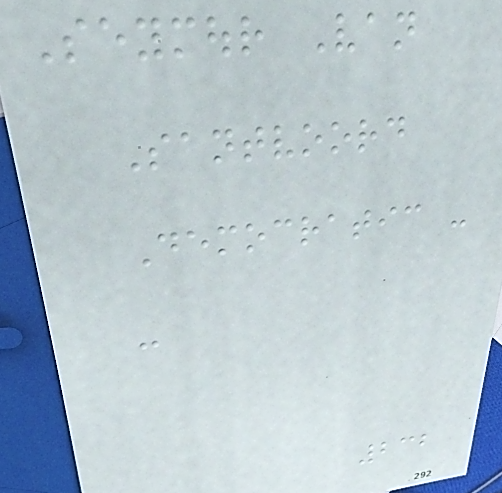Seymour Van
Santvoord
Democratic -
-
232
